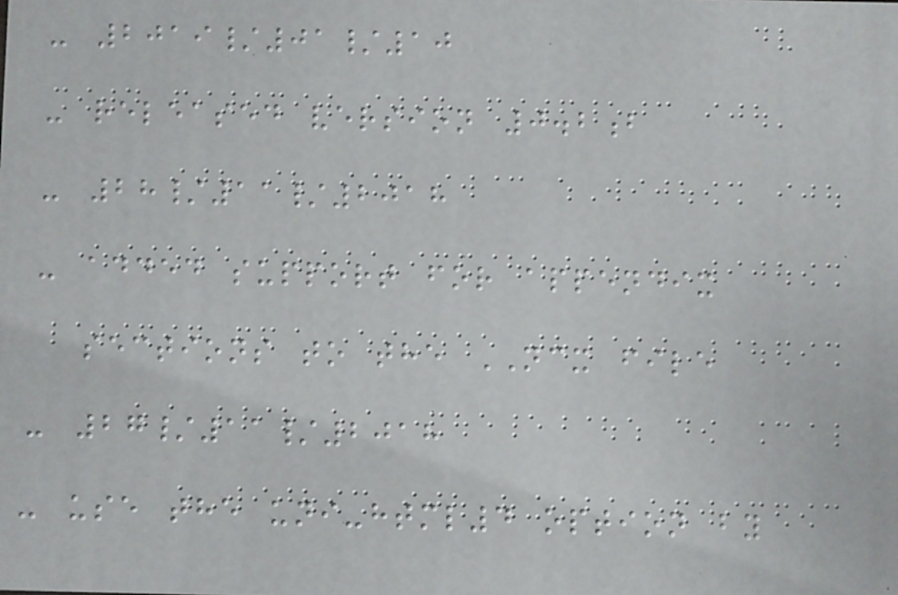- 2019/01/10
- released version 0.2b
- 28/11/2018
- added support for appendix
sections to the NCX file
- 27/11/2018
- use the uni-html4 option by
